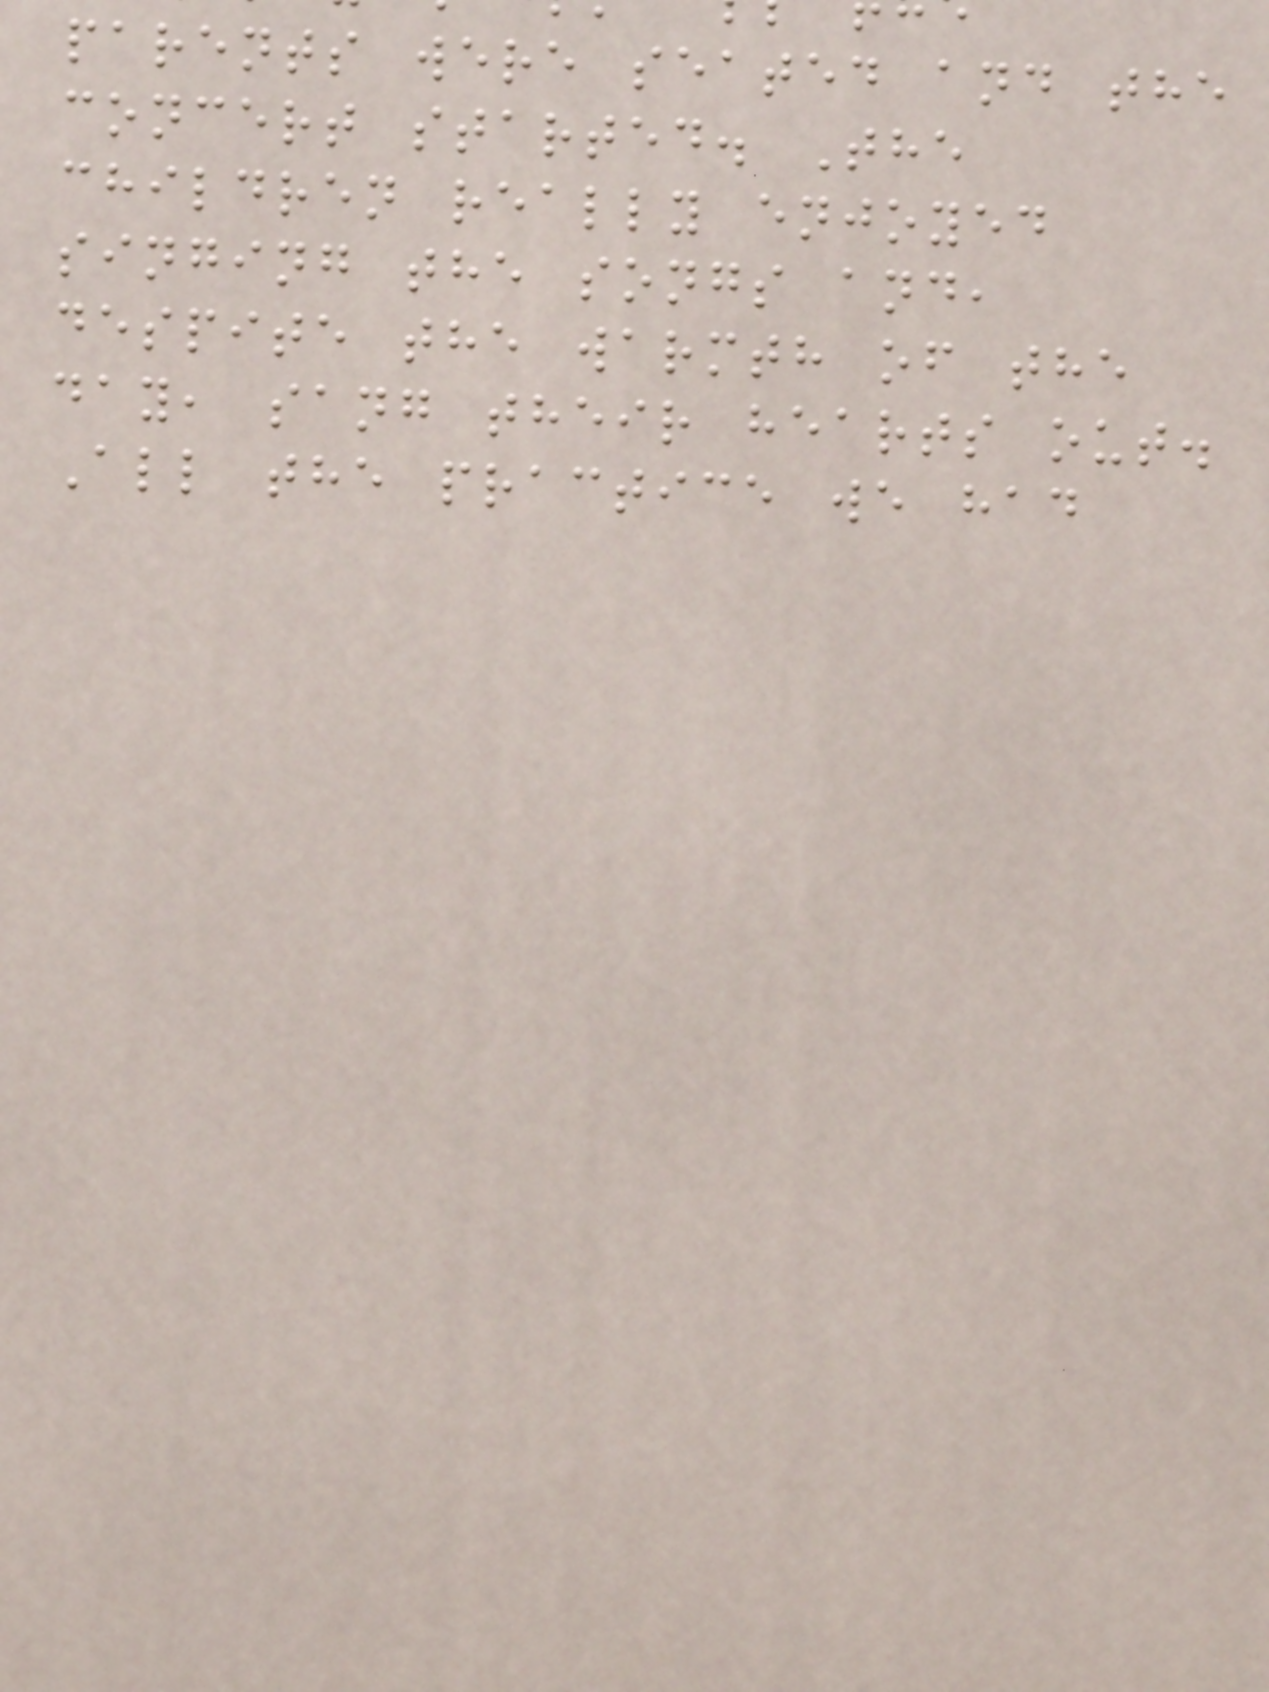parents were seated and the
concert started. The
children really enjoyed
singing the songs and,
despite the warmth of the
day, sang their hearts out.
All the practice we had
